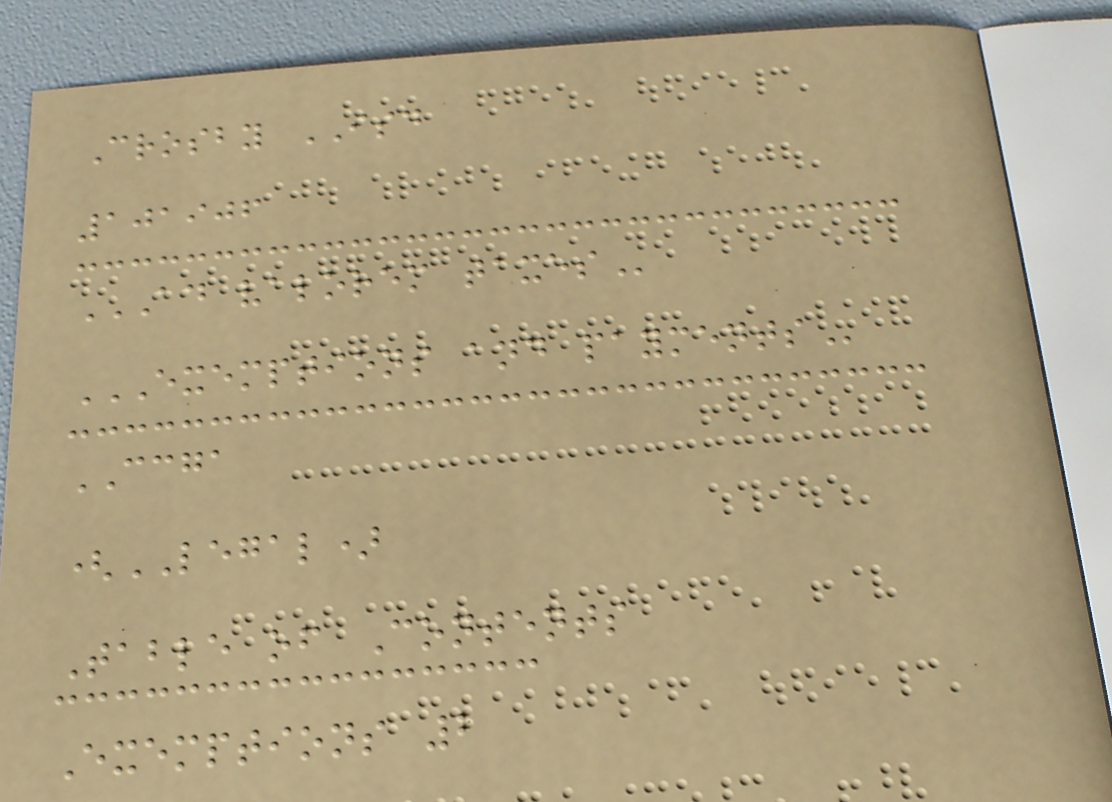Crosby ISD
101906
AD VALOREM TAXES
EXEMPTIONS AND PAYMENTS
CCGA
(LEGAL)
Table of Contents
Exemptions 2
